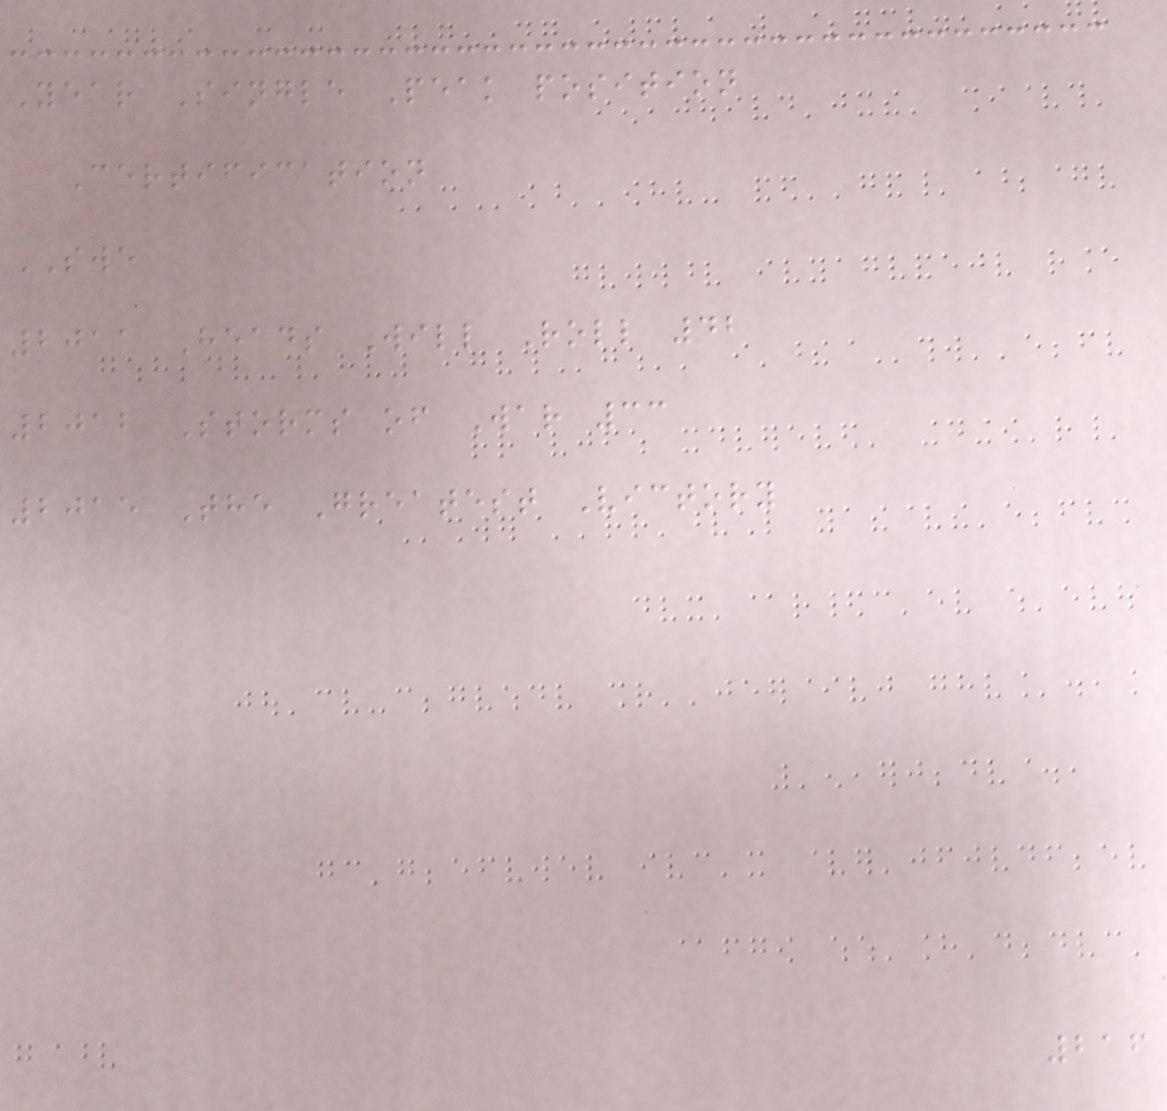Year Single Peak position
Certification
SWE
2011 Heads Will Roll 42
2012 Storms of War 33
2015 The Greatest Victory
216
